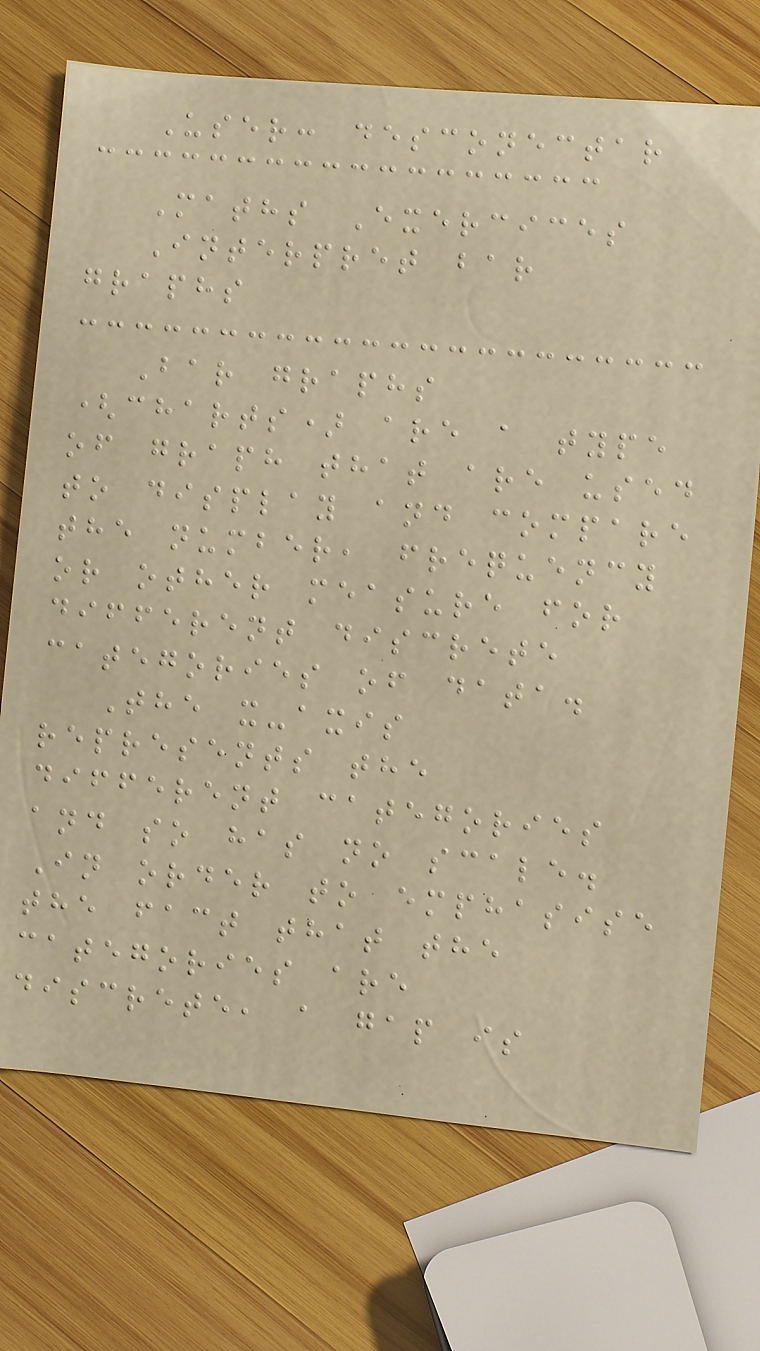User: desconectar
Maths Exercices
Interpret bar
graphs
Bar graphs
(charts) are a type
of graph that are used
to display and compare
the number, frequency
or other measure for
different discrete
categories of data.
The x-axis
represents the
different categories
and so has no scale.
In order to emphasise
the fact that the
categories are
discrete, a gap is
